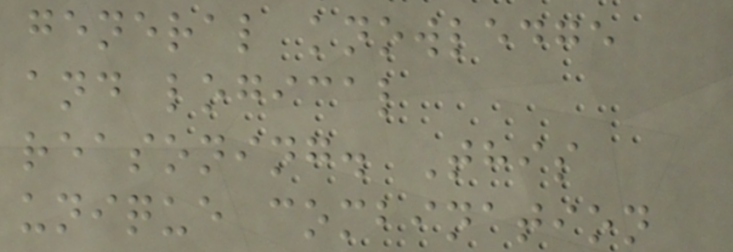general knowledge
and logical
reasoning. This
unique combination
